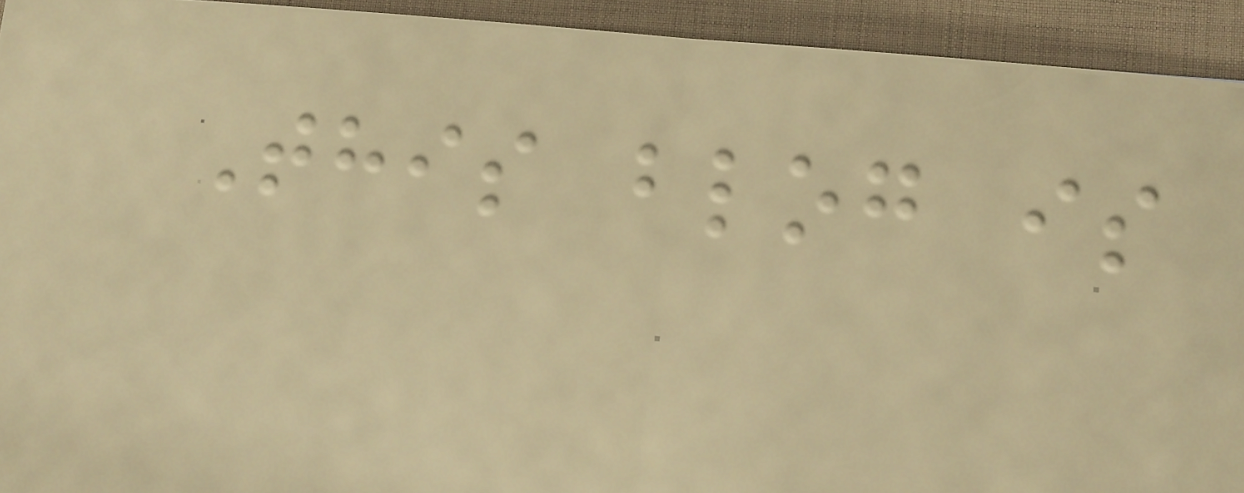This blog is
